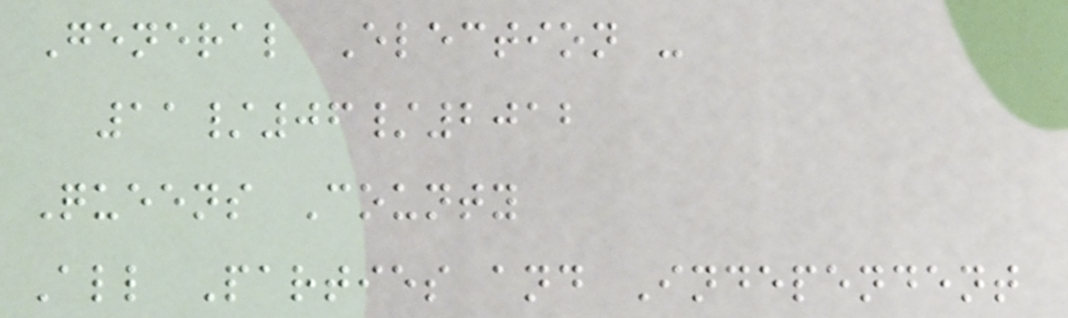General Election -
11/06/2012
Queens County
All Parties and Independent
